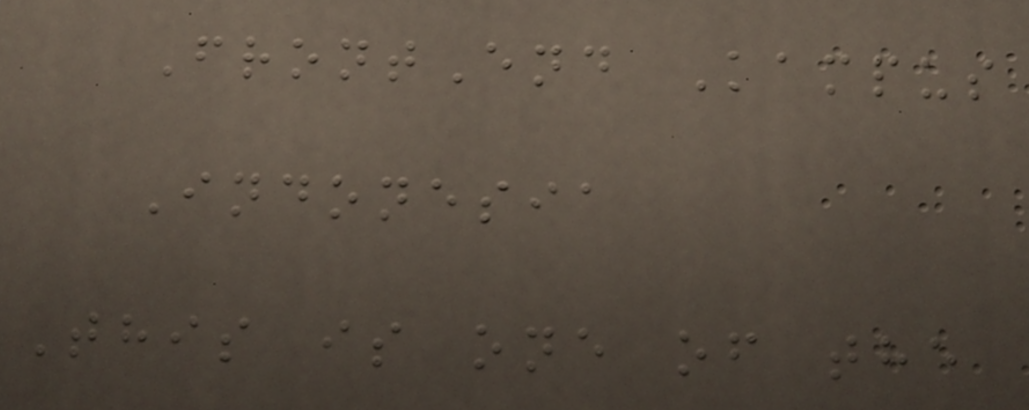FrontEnd Kampus
Indonesia
This is one of the
